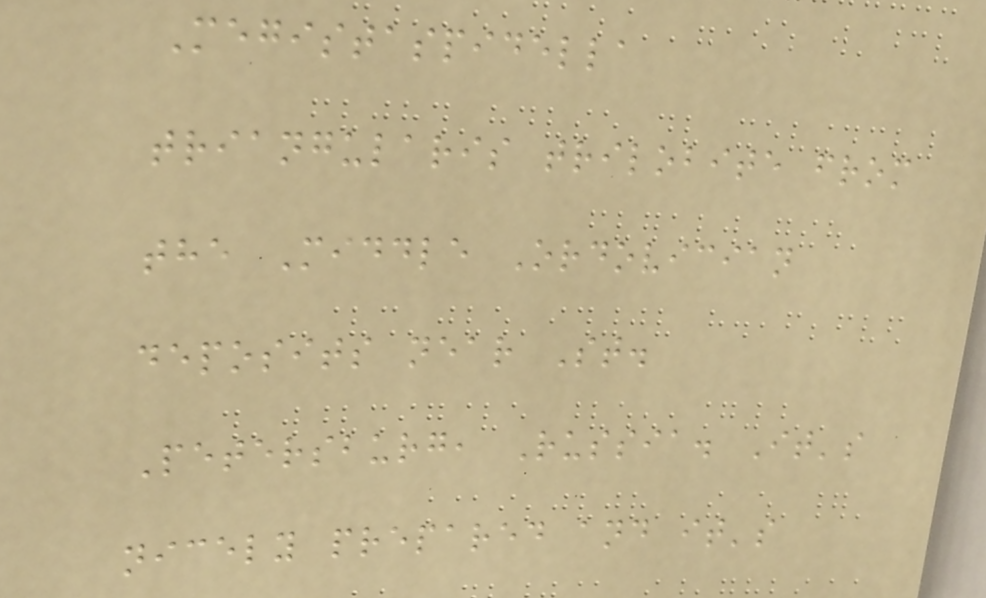Megistaspidella
triangularis trilobite from
the Middle Ordovician
deposits near St.
Petersburg, Russia. It's
nicely prepared and it's
